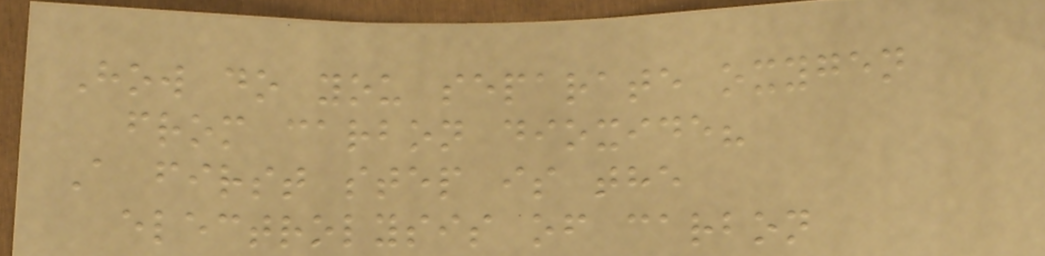How do you separate oxygen
from carbon dioxide?
A first step is the
electrolysis of carbon
